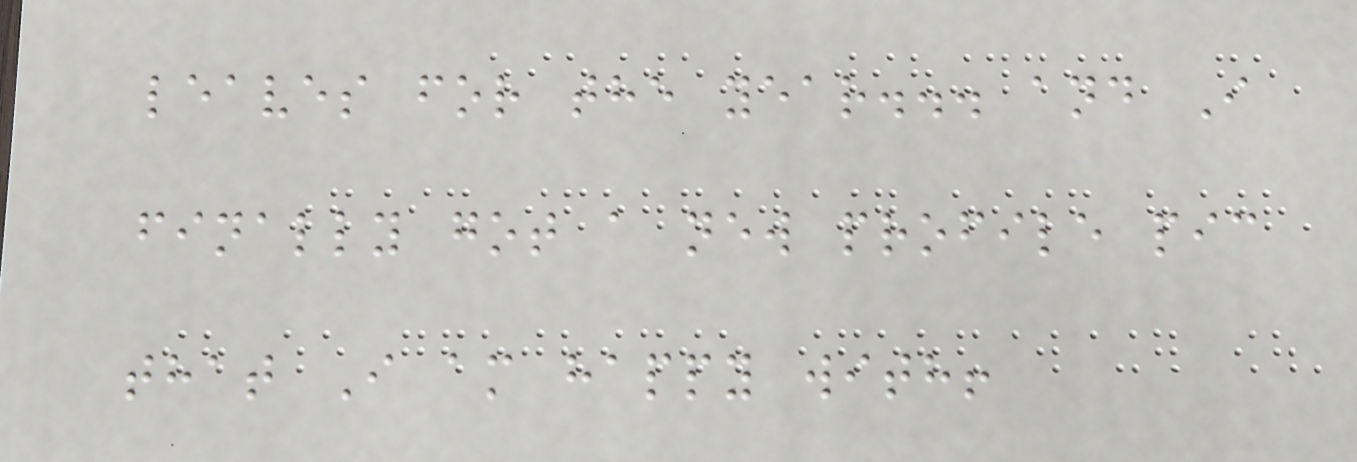leaves for the year... and I
finally got a new profile pic
that I am happy with!
